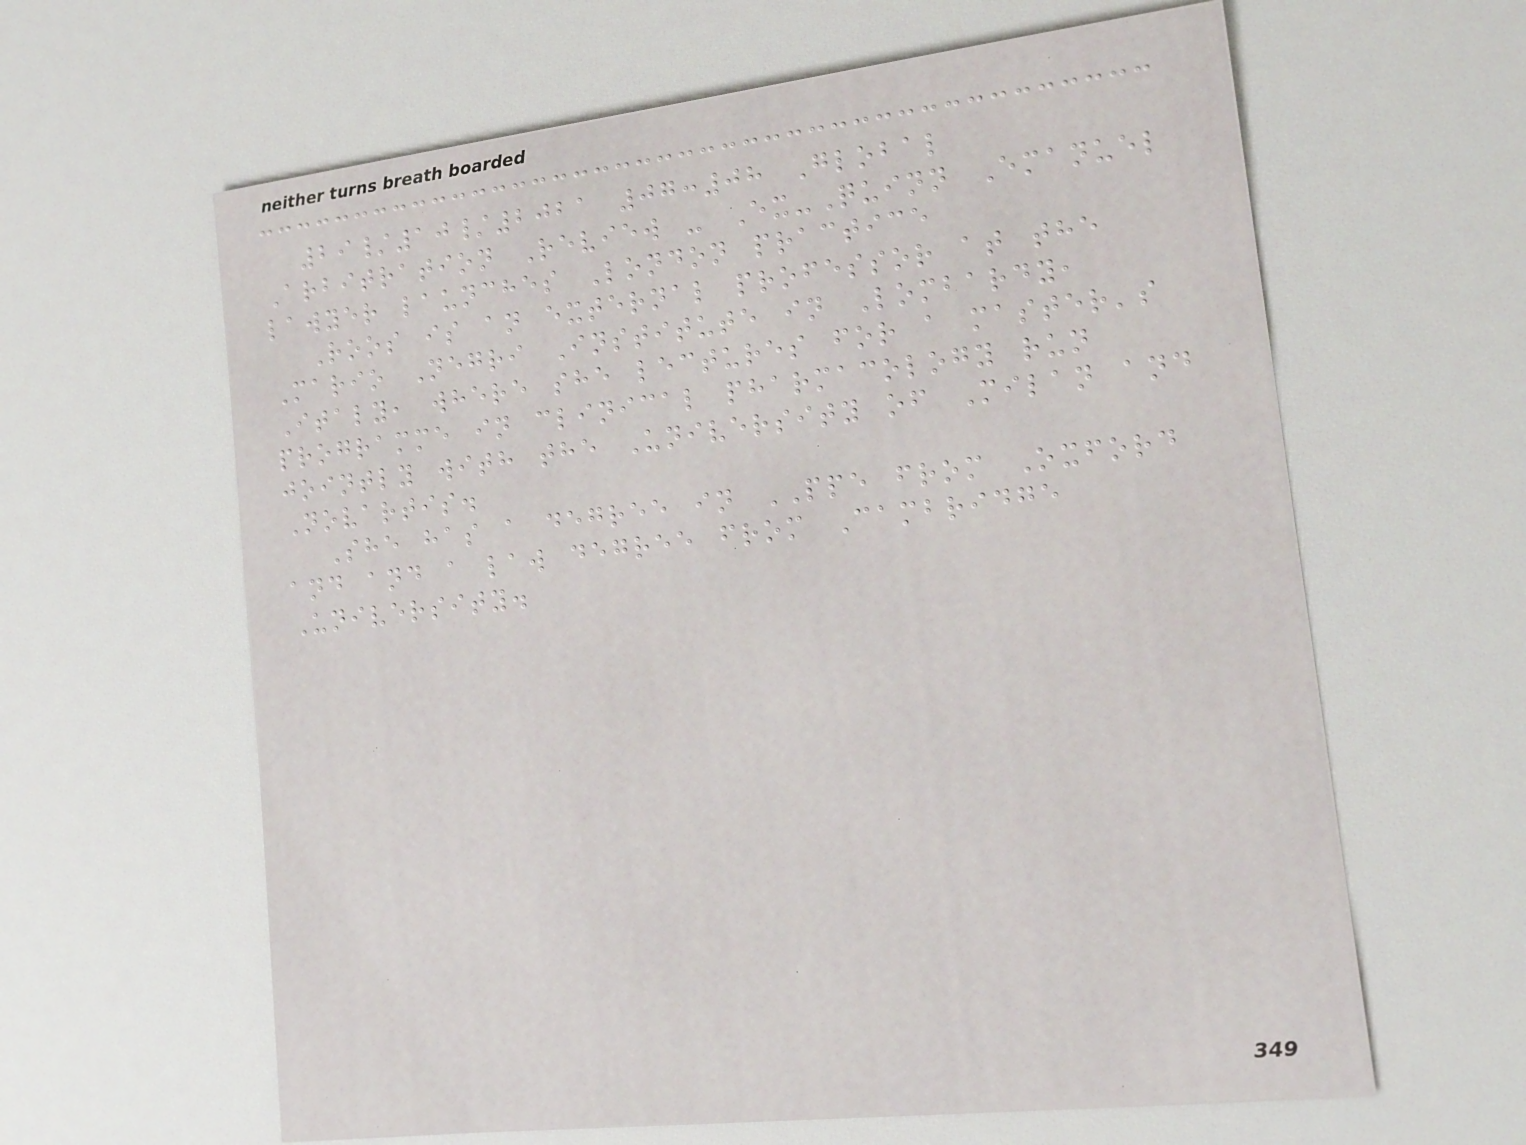29/10/2021 07:08 Global
Arbitration Review - Ex-Quinn Emanuel
lawyer launches London practice
Roos is an external professor at the
Mario Negri Institute in Lombardy,
Italy, where she lectures for a master's
programme in clinical pharmacology run
jointly with the University of Milan and
Novartis.
She has a degree in PPE from Oxford
and and a law degree from Cambridge
University.
